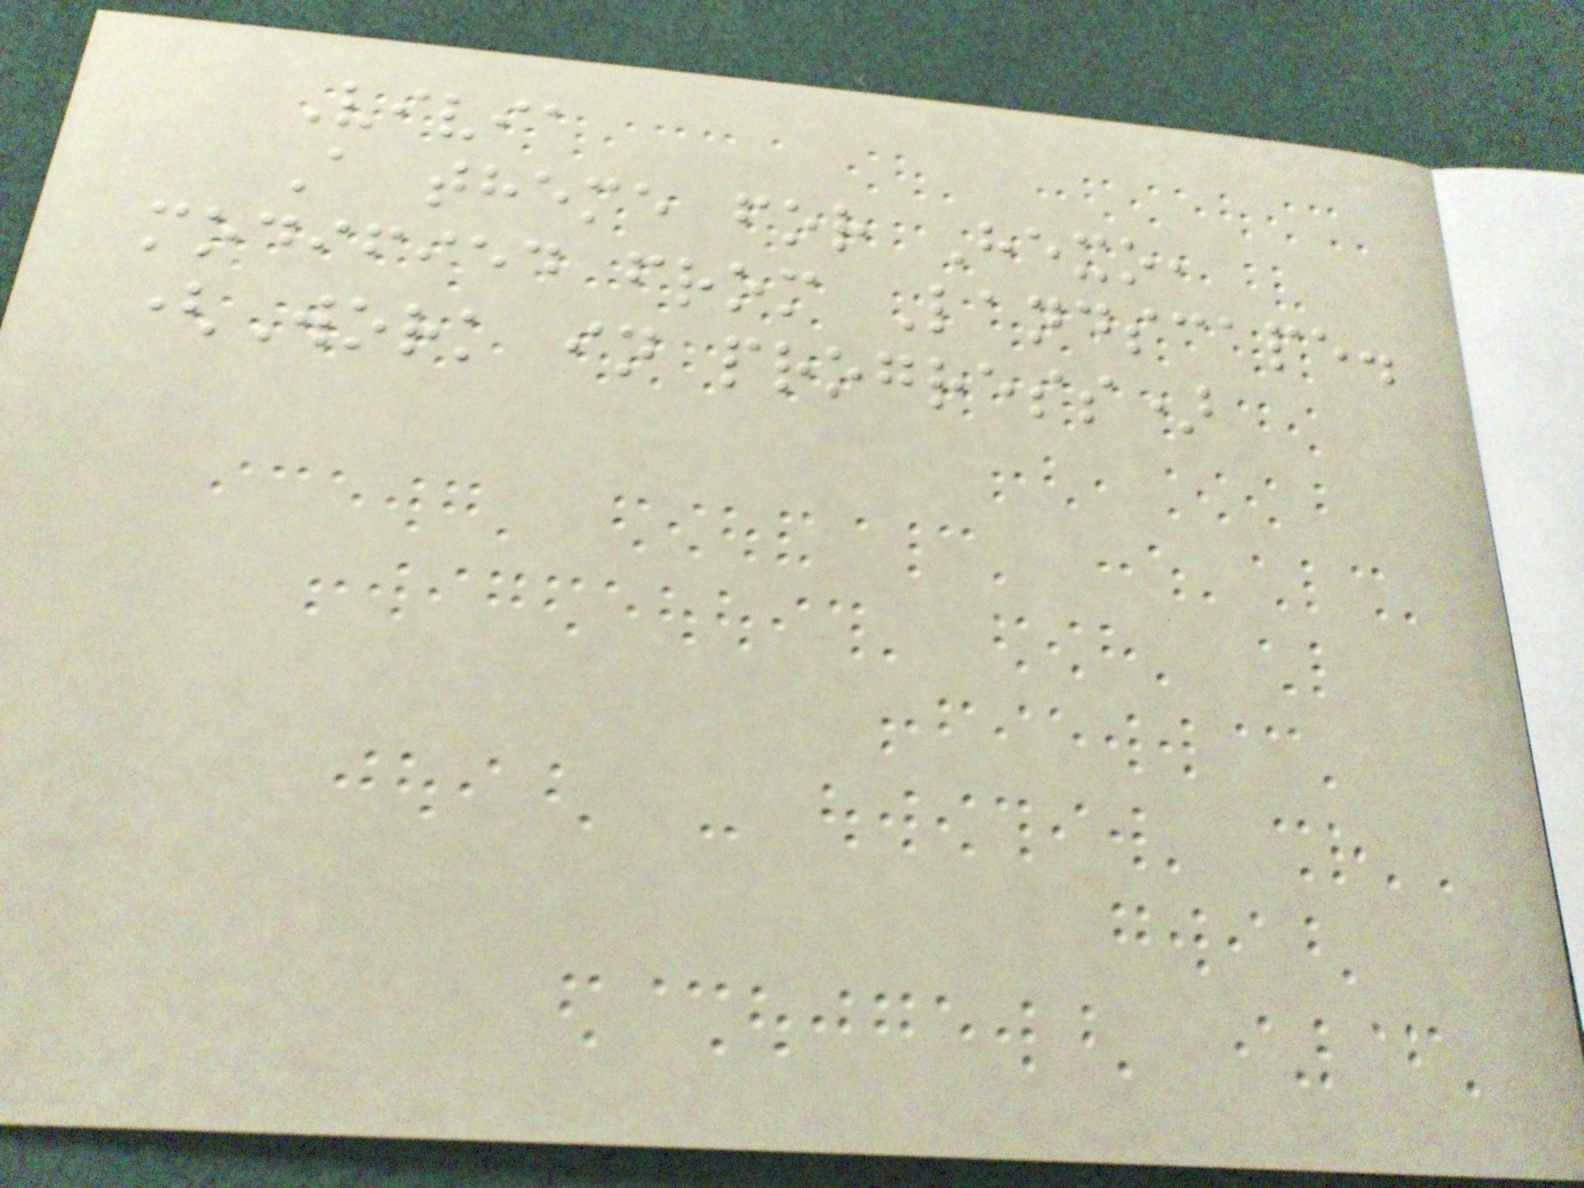Vivia
A theme for Hexo,
modified from Landscape.
(Work in progress)
